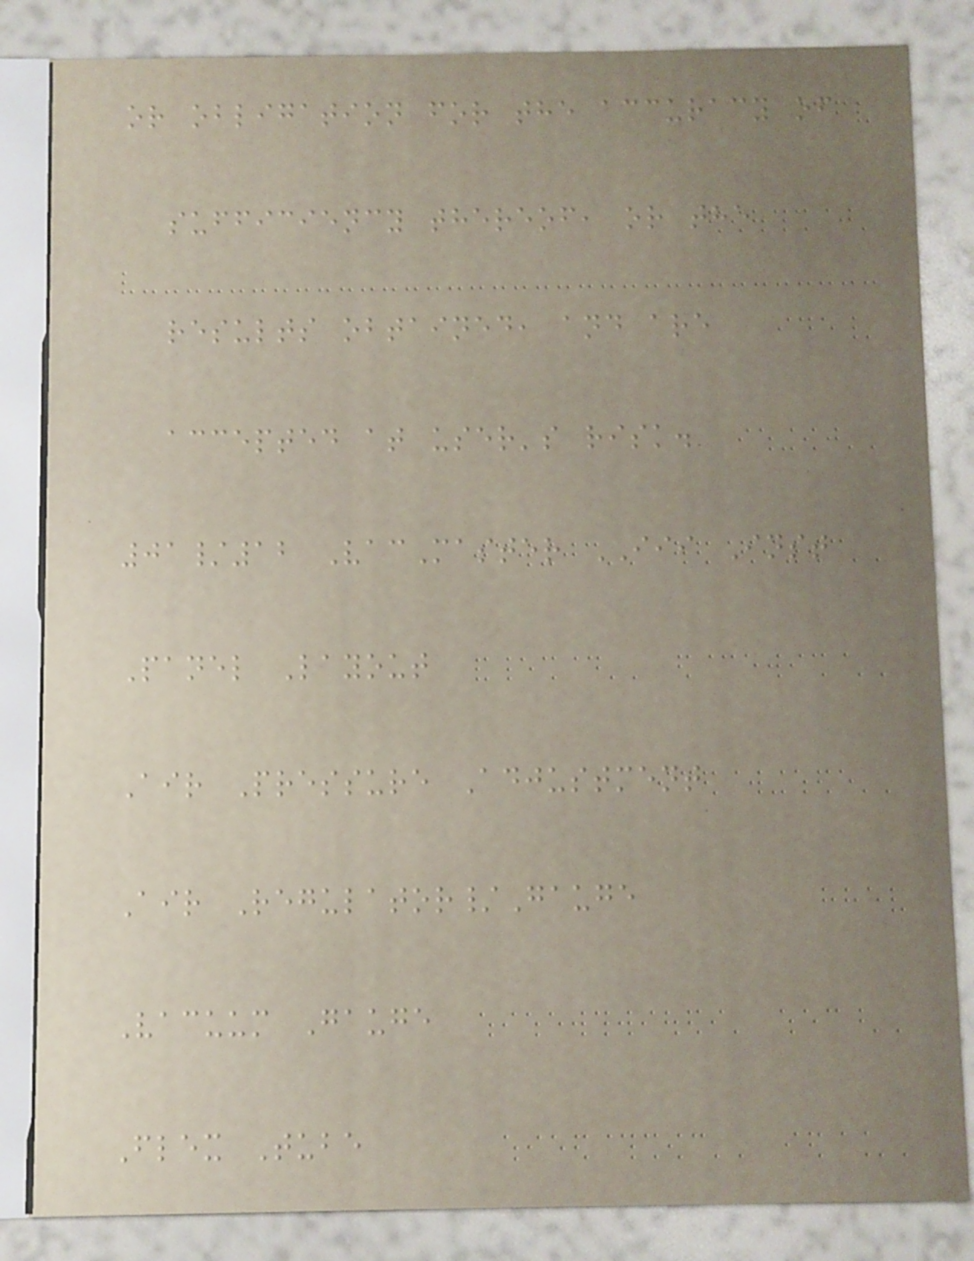or obligation for the accuracy of
sufficiency thereof, or the
results obtained, and are
accepted at user's risk.
01/12 VacMaster III Inst
Panel Layout
Air Pressure Adjustment
Air Regulator/Gauge
Vacuum Gauge
Flex Tube
